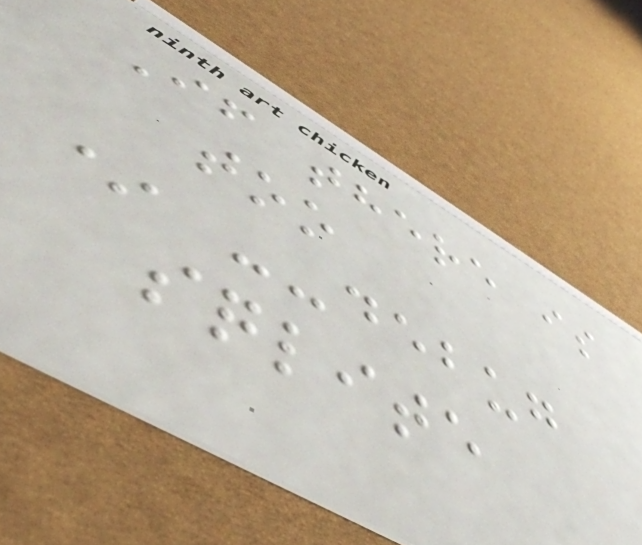If there is
too
* --debug
sqlite
